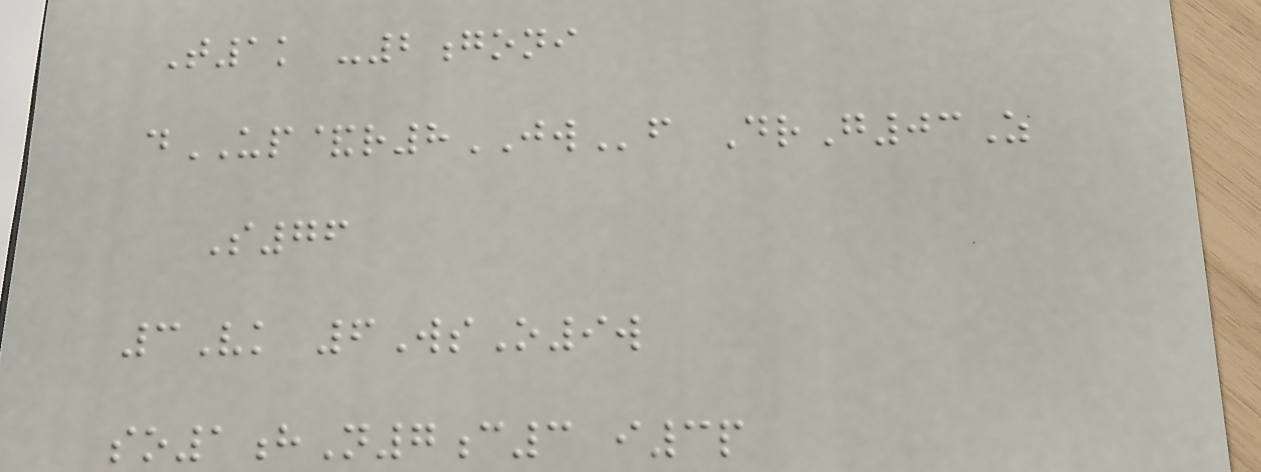T1k -2goni
dUP&r8JWf DrG03Z
S76
3Vk 6WsO9w
so1hN7c3 i3p
